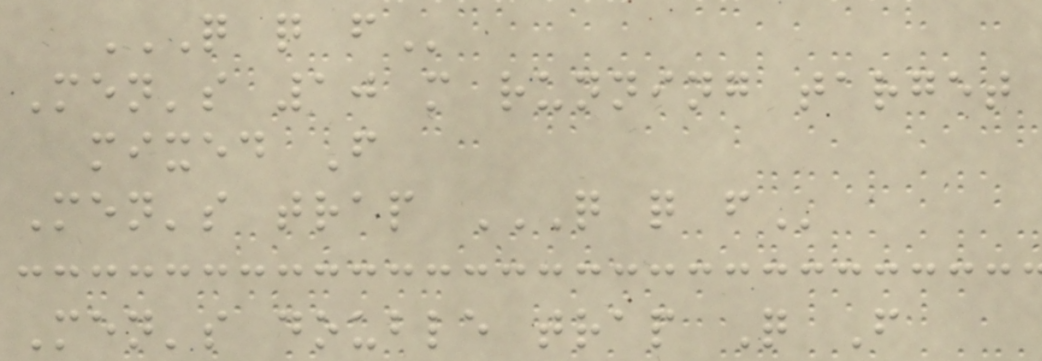Q Q F
Men's 10 m running target
mixed F
Men's trap Q Q F
Men's double trap Q F
